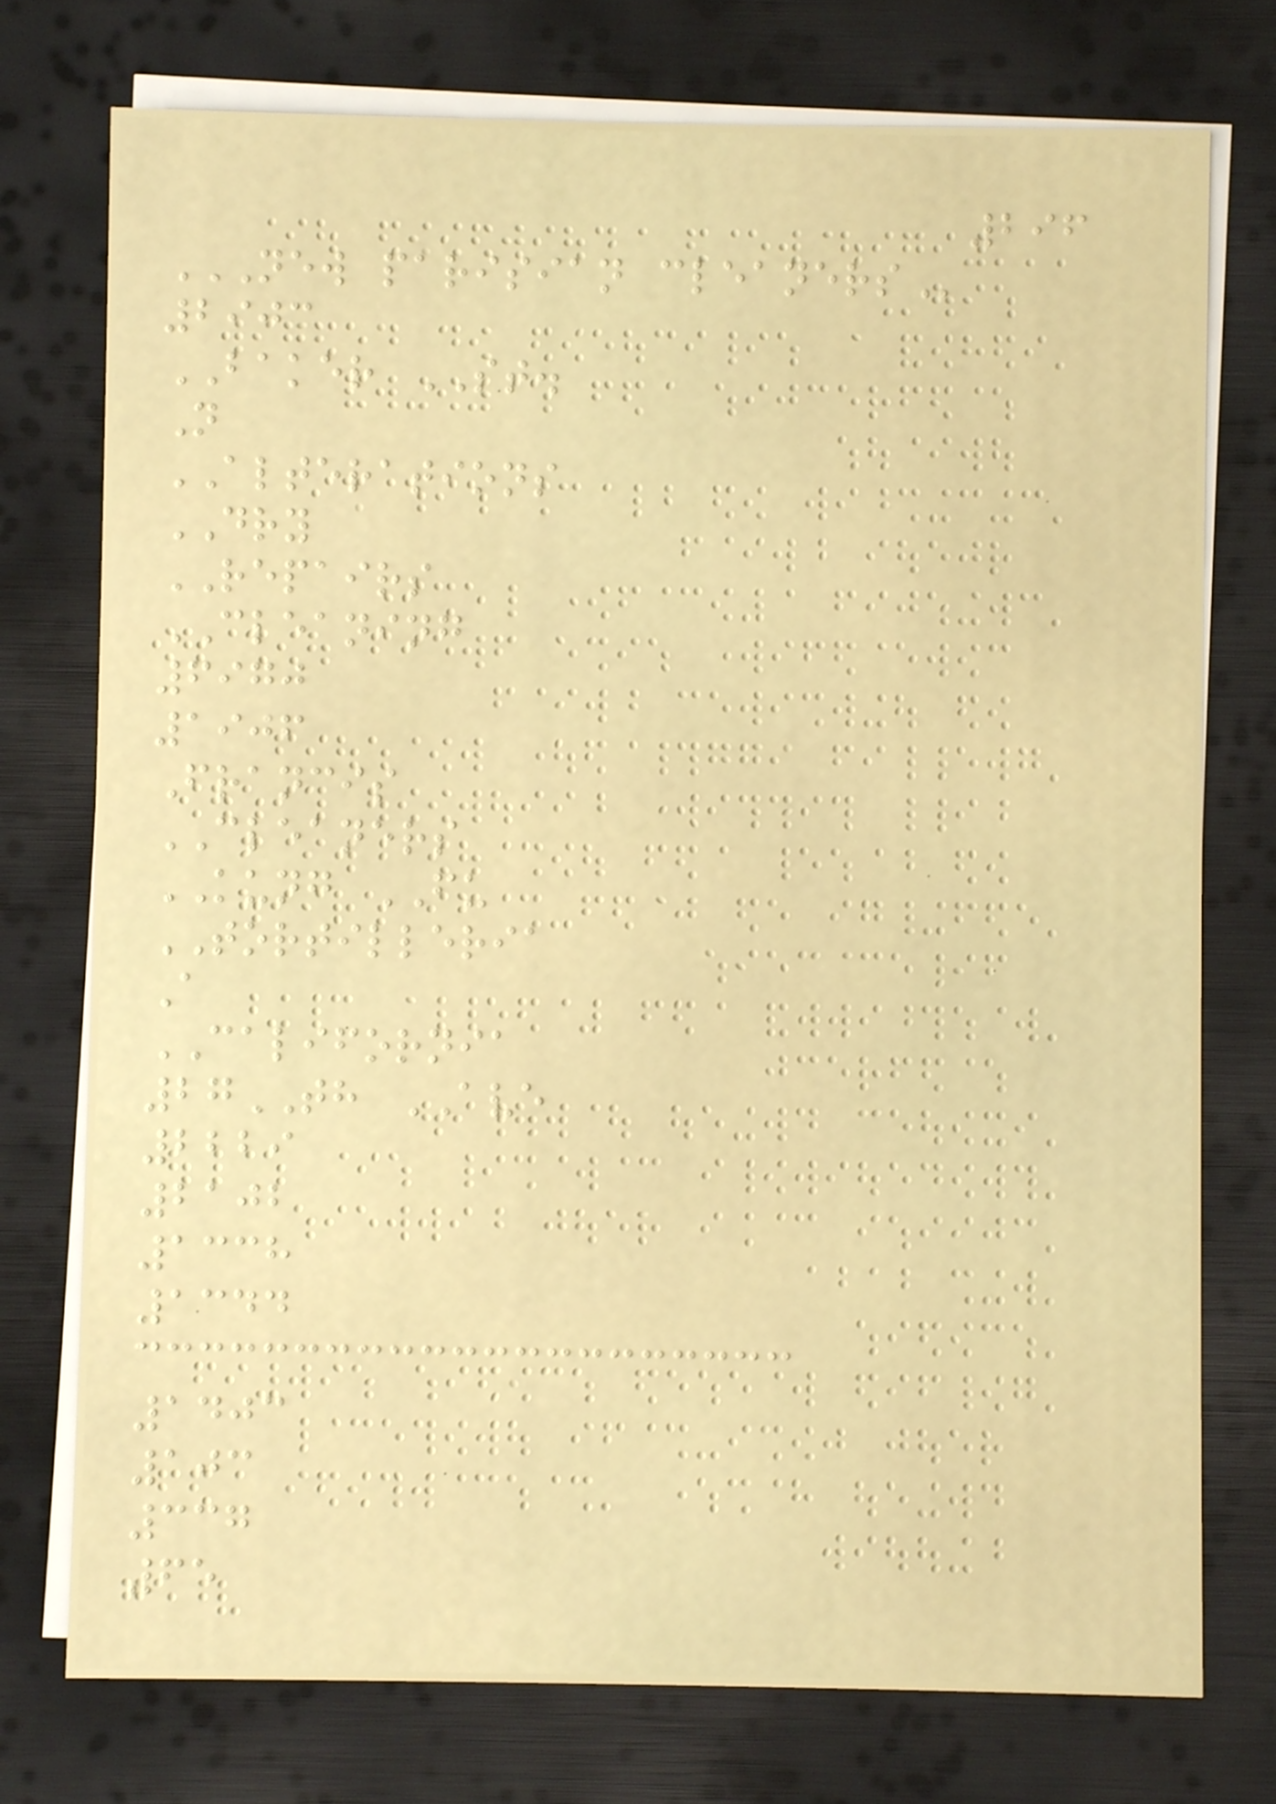296
NEW PARISIAN CLEANERS
2903
BAKER ST.
N
ALTERATIONS
DRY
REPAIRS
CLEANING
6970
1906
Francis
CLEANERS
KUNG FU
TORTILLERIA
A
CALIFORNIA
27TH AVE
2229
2102
1338
1344
1403
103
337
65
